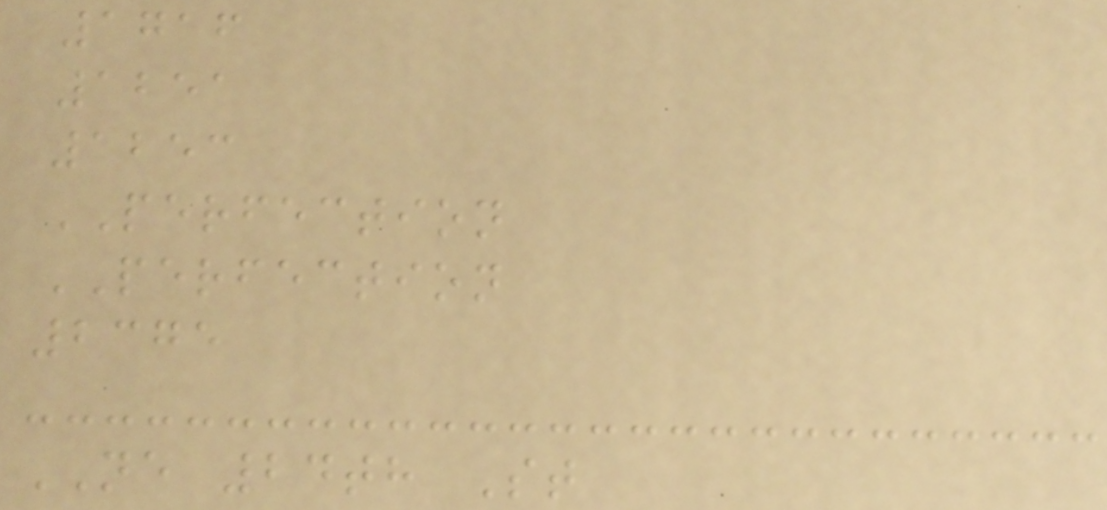1716
1251
1253
PERFECTION
PERFECTION
2375
NE 24th St
